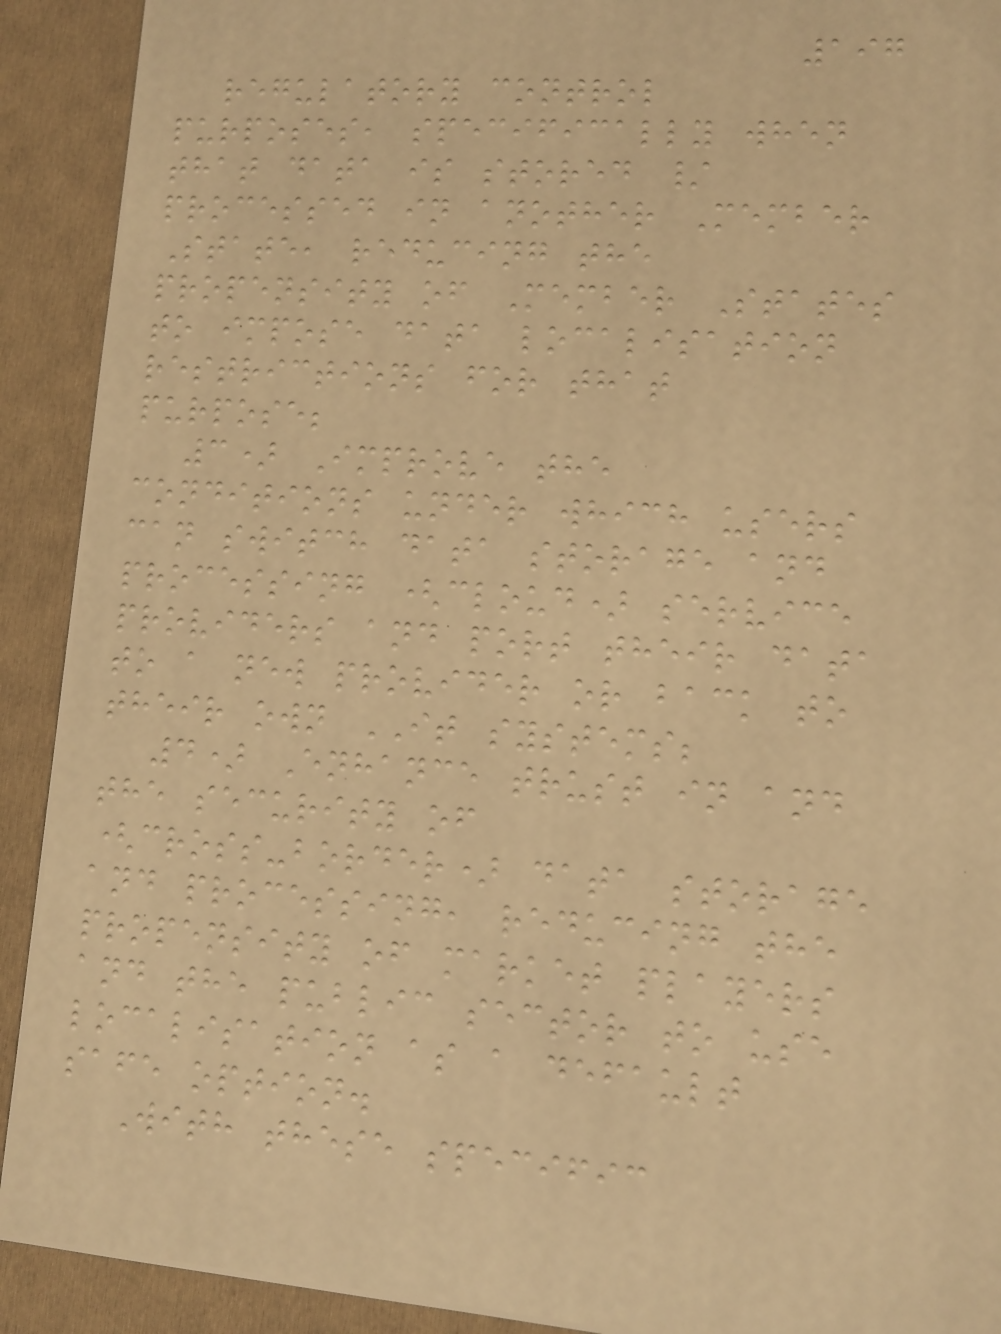197
regulatory control
purposes, specifically when
that data is stored /
processed in another Member
State, reducing the
propensity of Member States
to impose data localisation
restrictions for that
purpose;
3) Improve the
conditions under which users
can switch data storage and
processing (cloud) service
providers and port their data
to a new provider or back to
their own IT systems;
4) Enhance trust in and
the security of
(cross-border) data storage
and processing, reducing the
propensity of market players
and the public sector to use
localisation as a default
safe option.
With these specific
